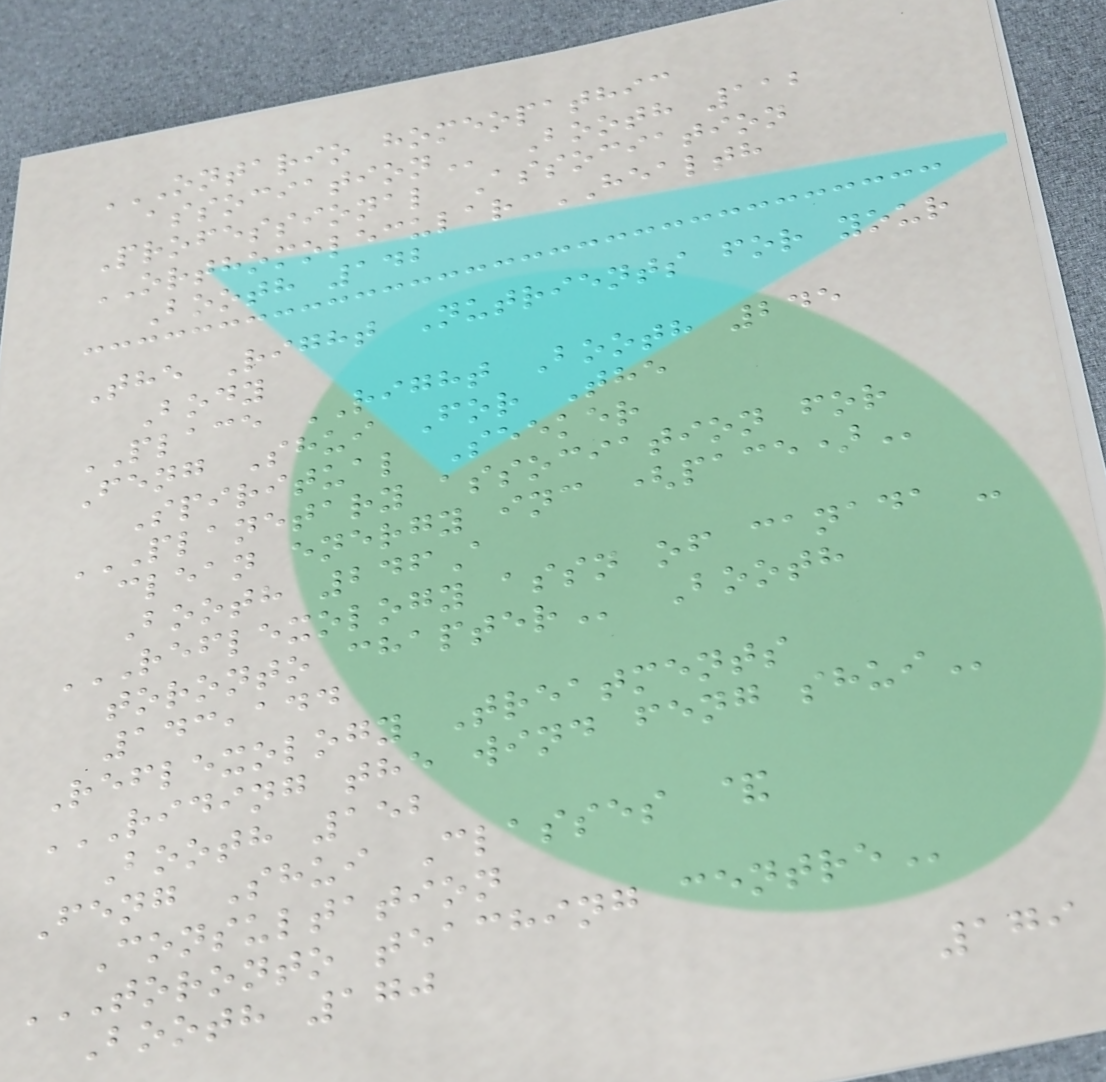ONTARIO HOMEOPATHIC
ASSOCIATION Booth 112
Professional Association
ORTHOMOLECULAR HEALTH
Booth 142
The Right Nutrients for your
Body
PLACE RIGHT Booth 245
Feng Shui For The
Spiritual Seeker
PLANETARY ASSOCIATION FOR
CLEAN ENERGY INC (PACE)
Booth 246A
REFLEXOLOGY ASSN OF CANADA -
TORONTO CHAPTER Booth
143,144
Reflexology Treatments
RIDING THE WIND FENG SHUI
Booth 152
Feng Shui Classes &
Consultation
TORONTO TEACHING CENTRE
Booth 170
179
